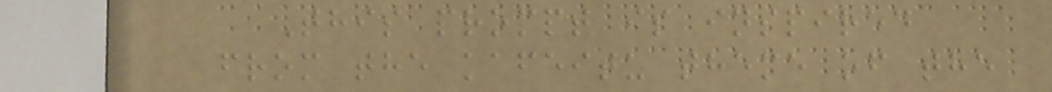This prompt is inspired
from the kafeitu theme of the
